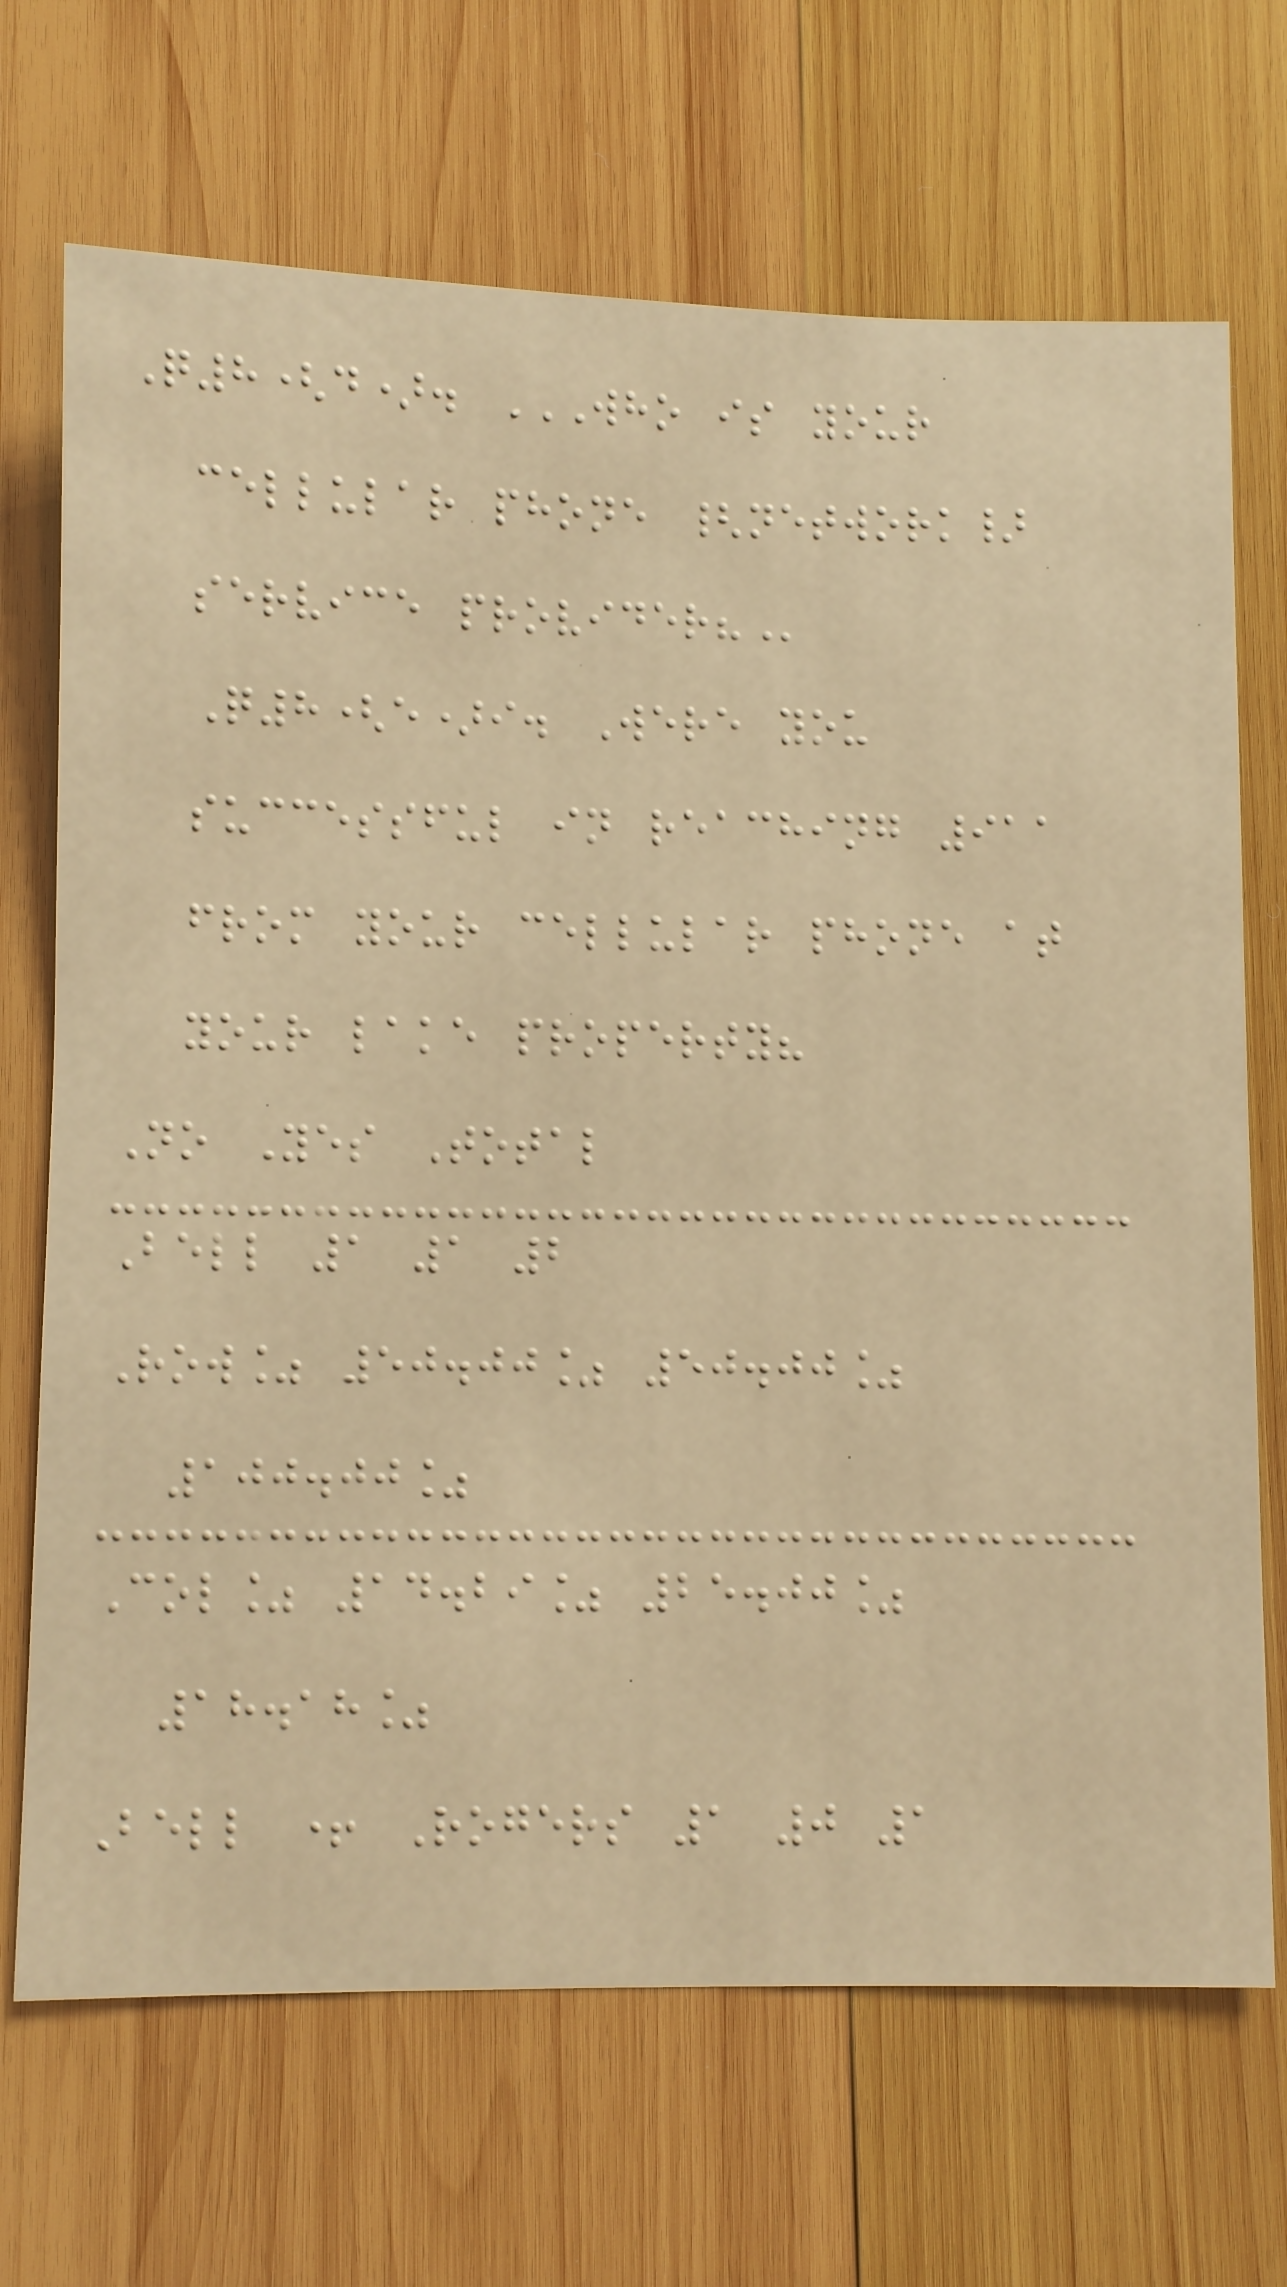Q8(d). WHO IS YOUR
CELLULAR PHONE {NETWORK}
SERVICE PROVIDER?
Q8(e)i. Were you
successful in reaching 911
from your cellular phone at
your lake property?
No Yes Total
Bell 1 1 2
Row% 50.00% 50.00%
100.00%
Col% 14.29% 25.00%
18.18%
Bell + Rogers 1 0 1
